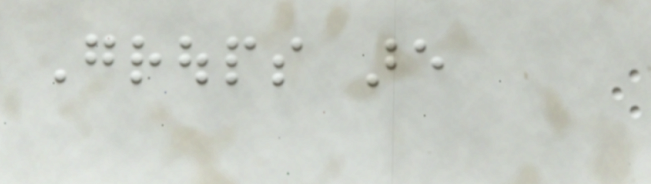Groups are
